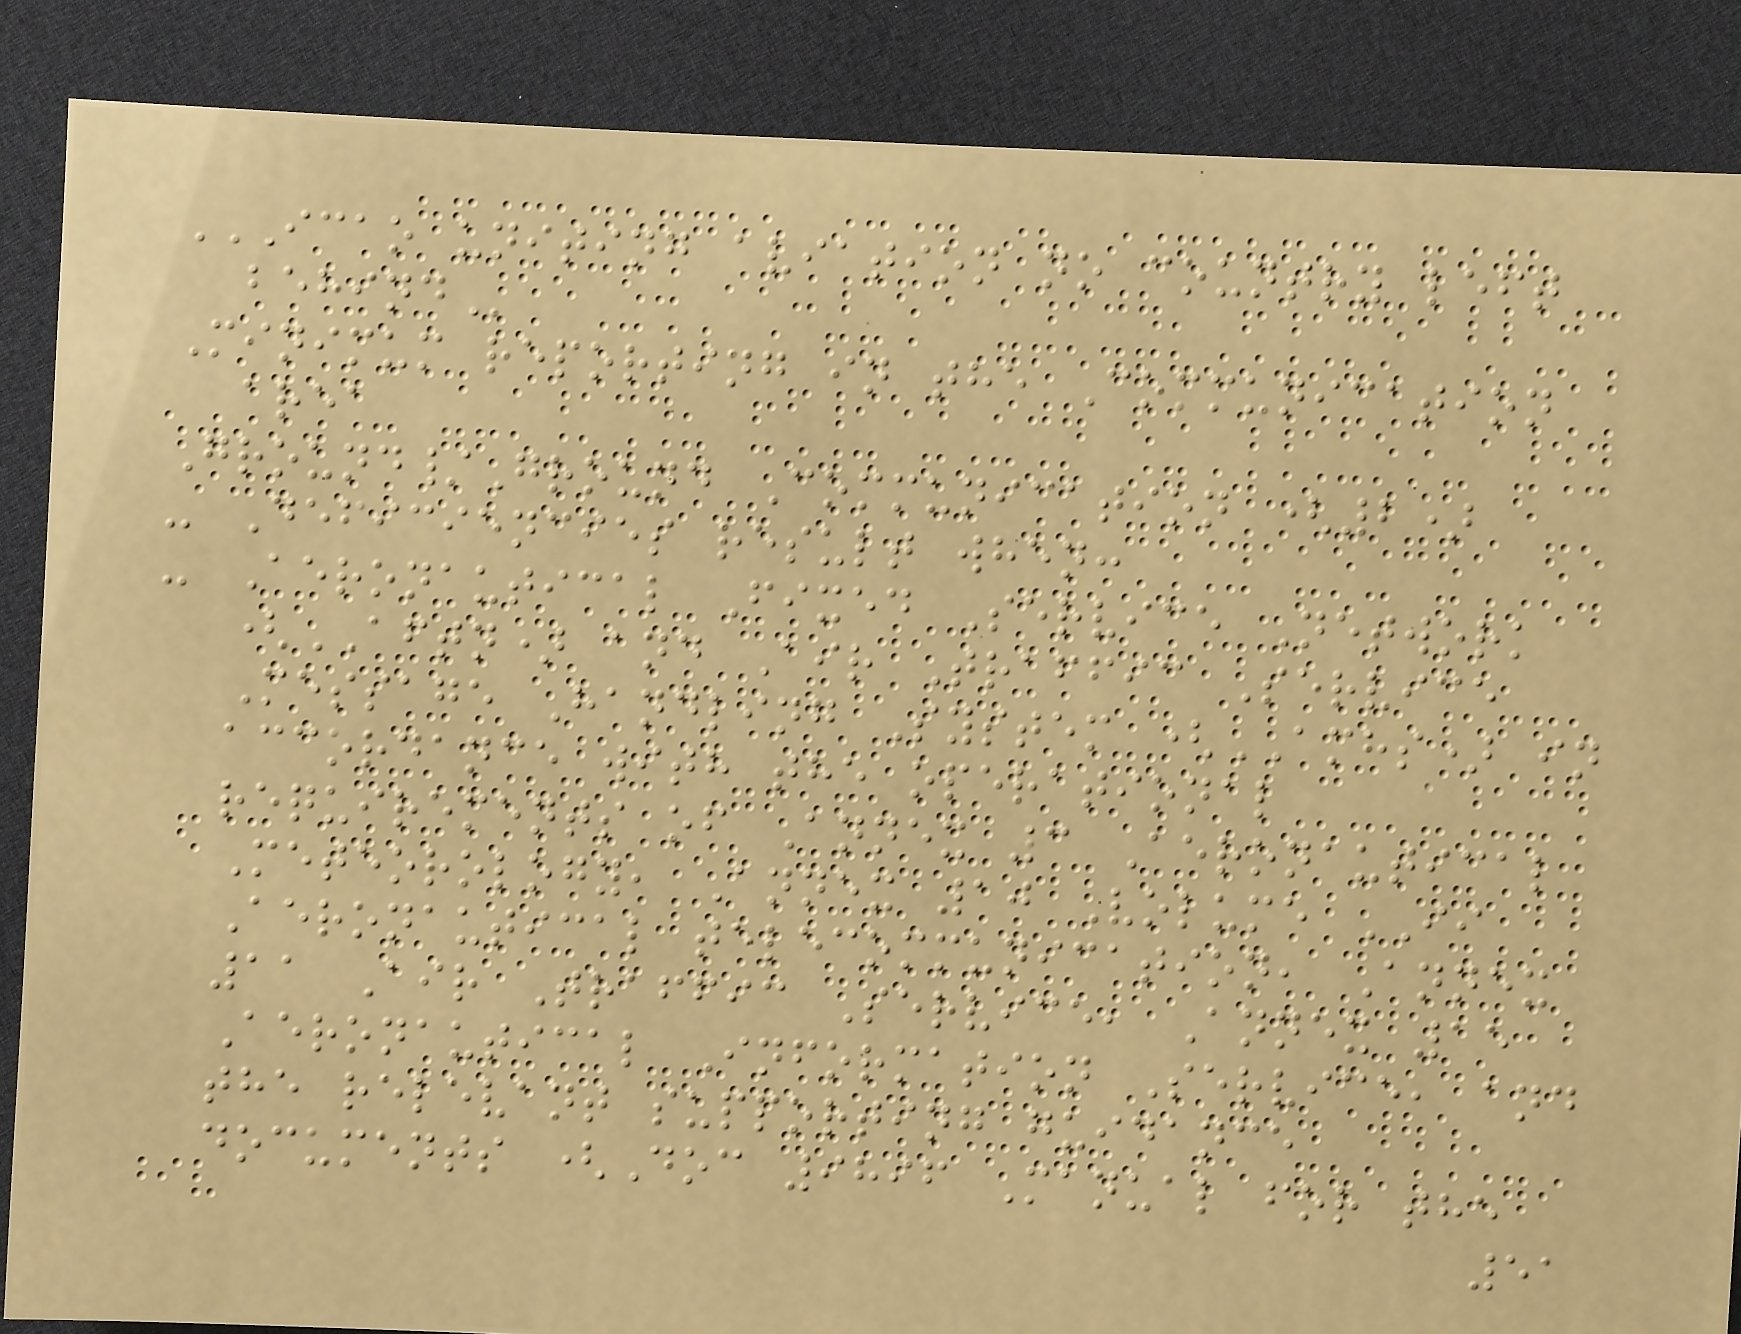ICAO UNITING AVIATION NO COUNTRY LEFT
BEHIND
Minimum reporting in the Communication
area
Ground/Ground Communication (2)
- Deficiencies result when:
- Aeronautical Fixed Service Network
(AFTN) and Air Traffic Service
Message Handling System (AMHS) in
accordance with the operational
requirements of Annex 3 Aeronautical
Meteorology, Annex 10 Volume II
Aeronautical telecommunication, Annex
11 Air Traffic Service, Annex 15
Aeronautical Information Service, and
the relevant supporting guidance
documents (Doc 9896 Manual for the
51
